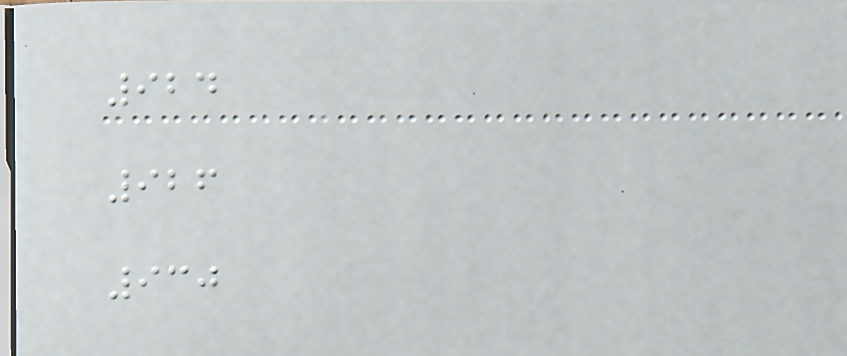924
926
930
